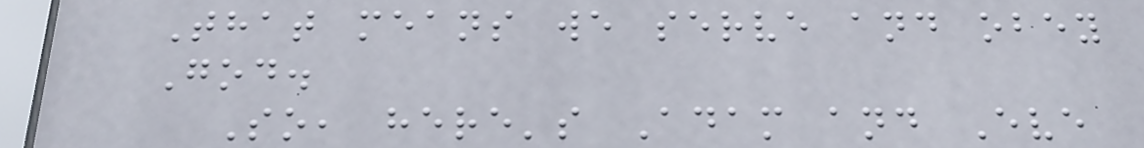That means we serve and obey
God.
So, here's Adam and Eve
